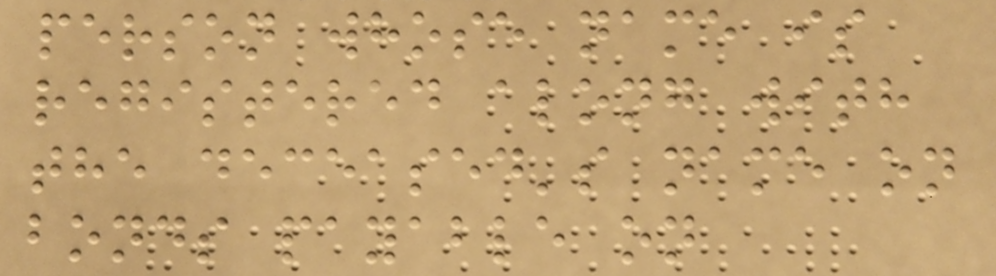person whose name is
registered along with
the deceased's name on
bonds payable on
